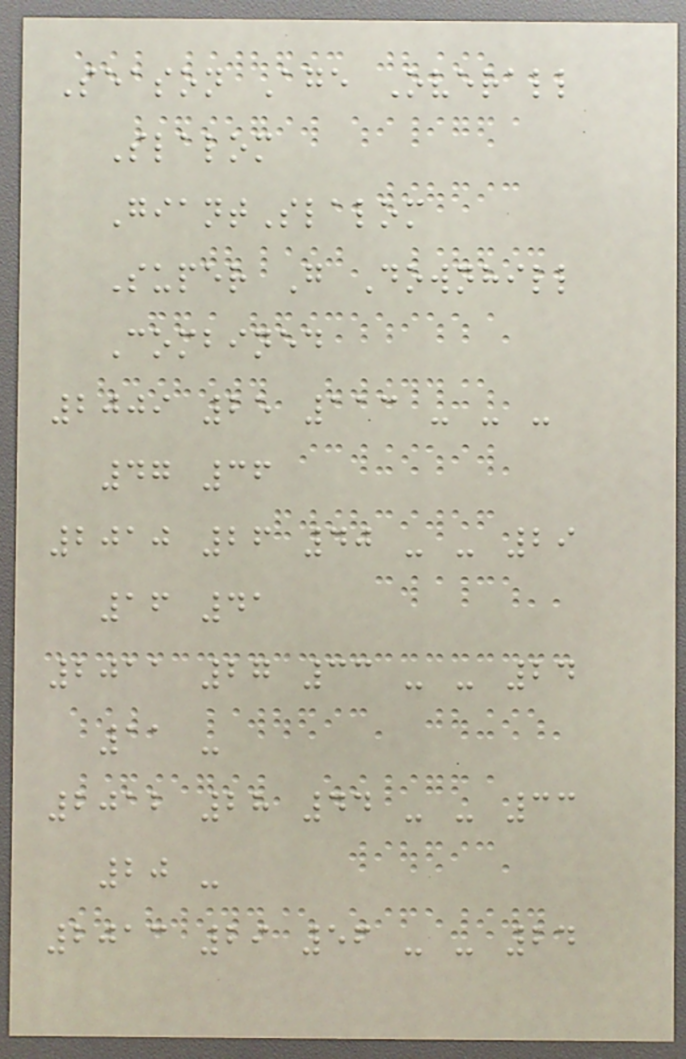Season Age Overall
Slalom
GiantSlalom
Super G Downhill
Combined
2009 25 113 - - -
47 36
2010 26 40 - - 29
16 41
2011 27 33 - - 24
11 -
2012 28 44 - - 33
20 -
2013 29 56 - - 24
